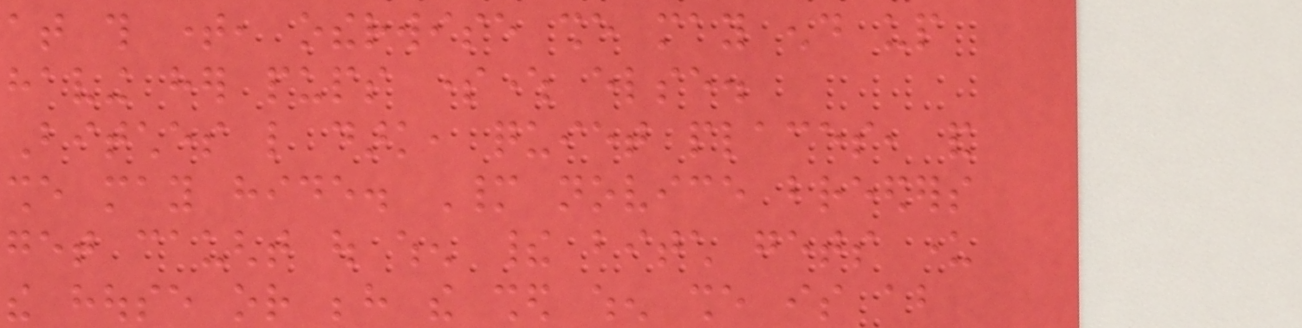at this time, otherwise she may end up
having her pups somewhere else.
Bitches like dark, quiet places, and
she may hide. Many novice breeders
get caught out when their bitch gets under
the house or behind the shed when she is about
